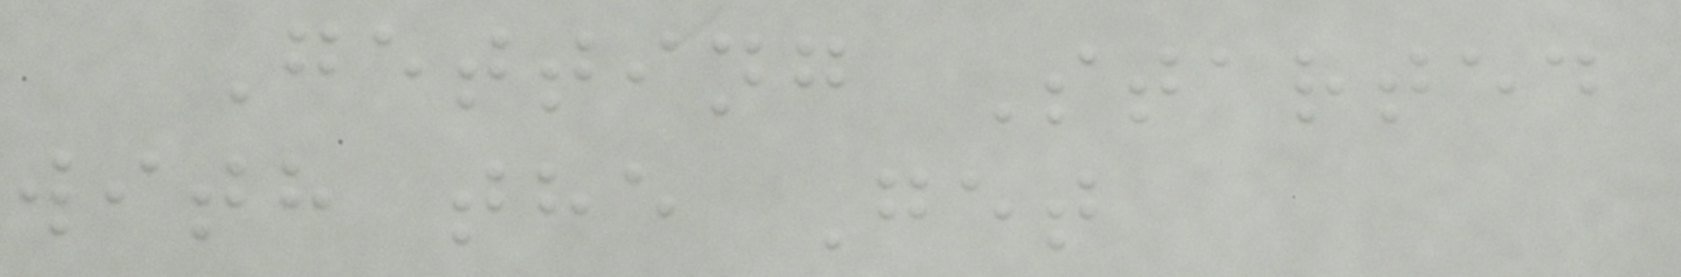Getting Started
with the Get
